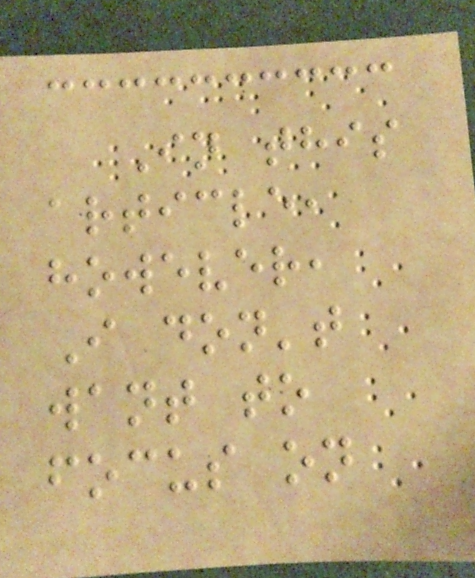In this
article,
however,
I don't
want to
focus on
